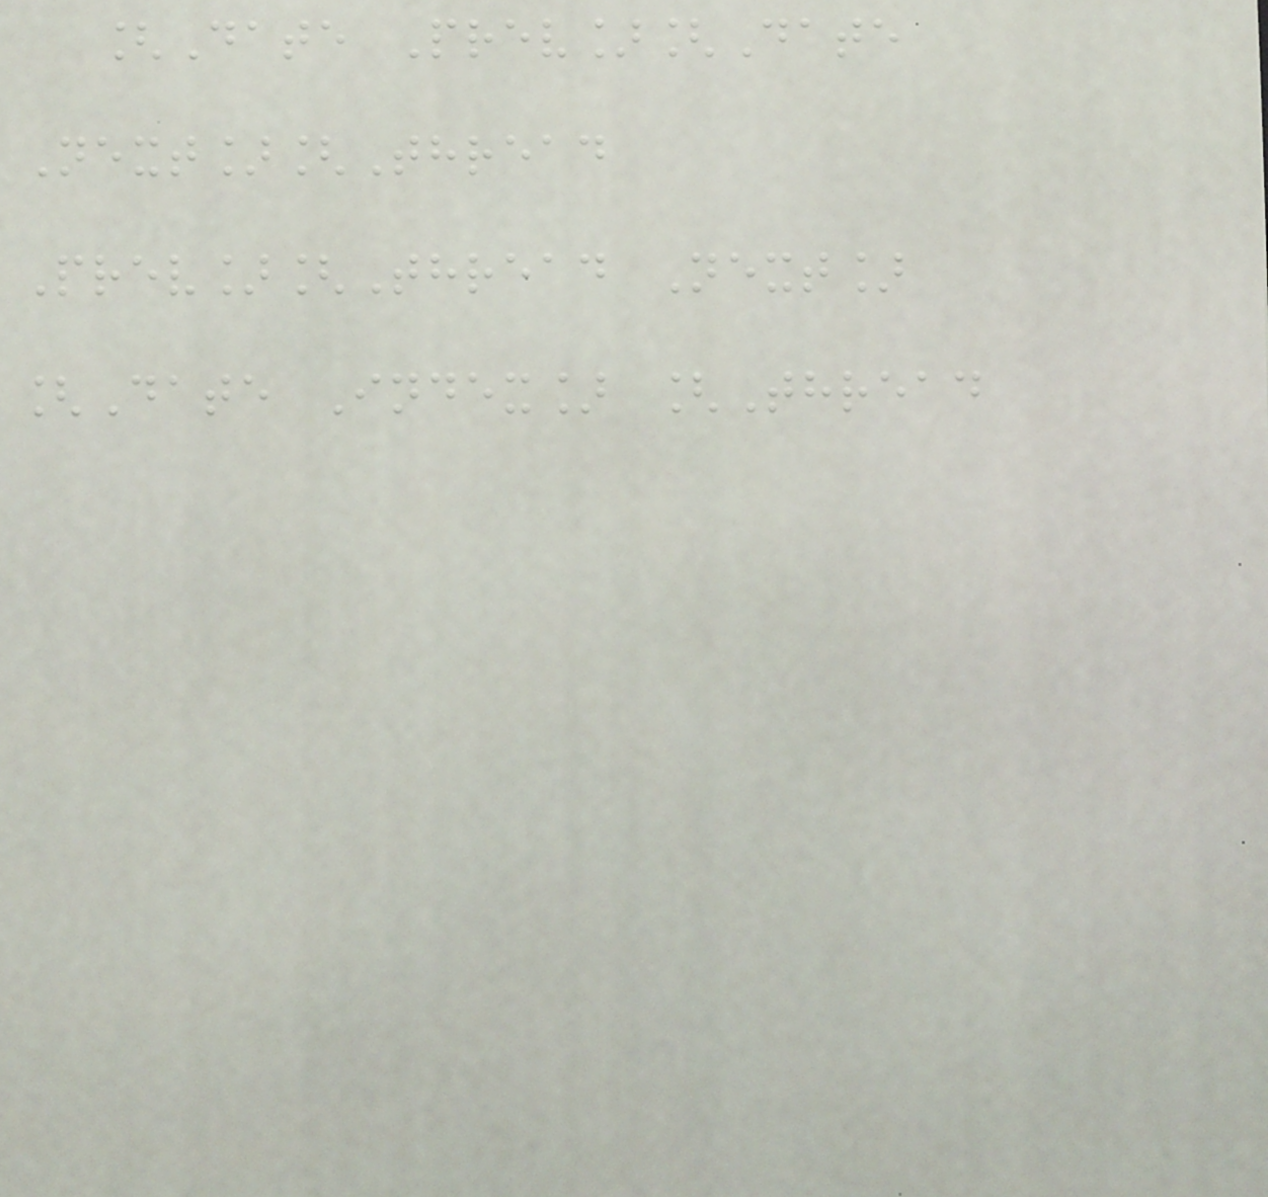[Date Prev][Date
Next][Thread
Prev][Thread Next]
[Date Index] [Thread
